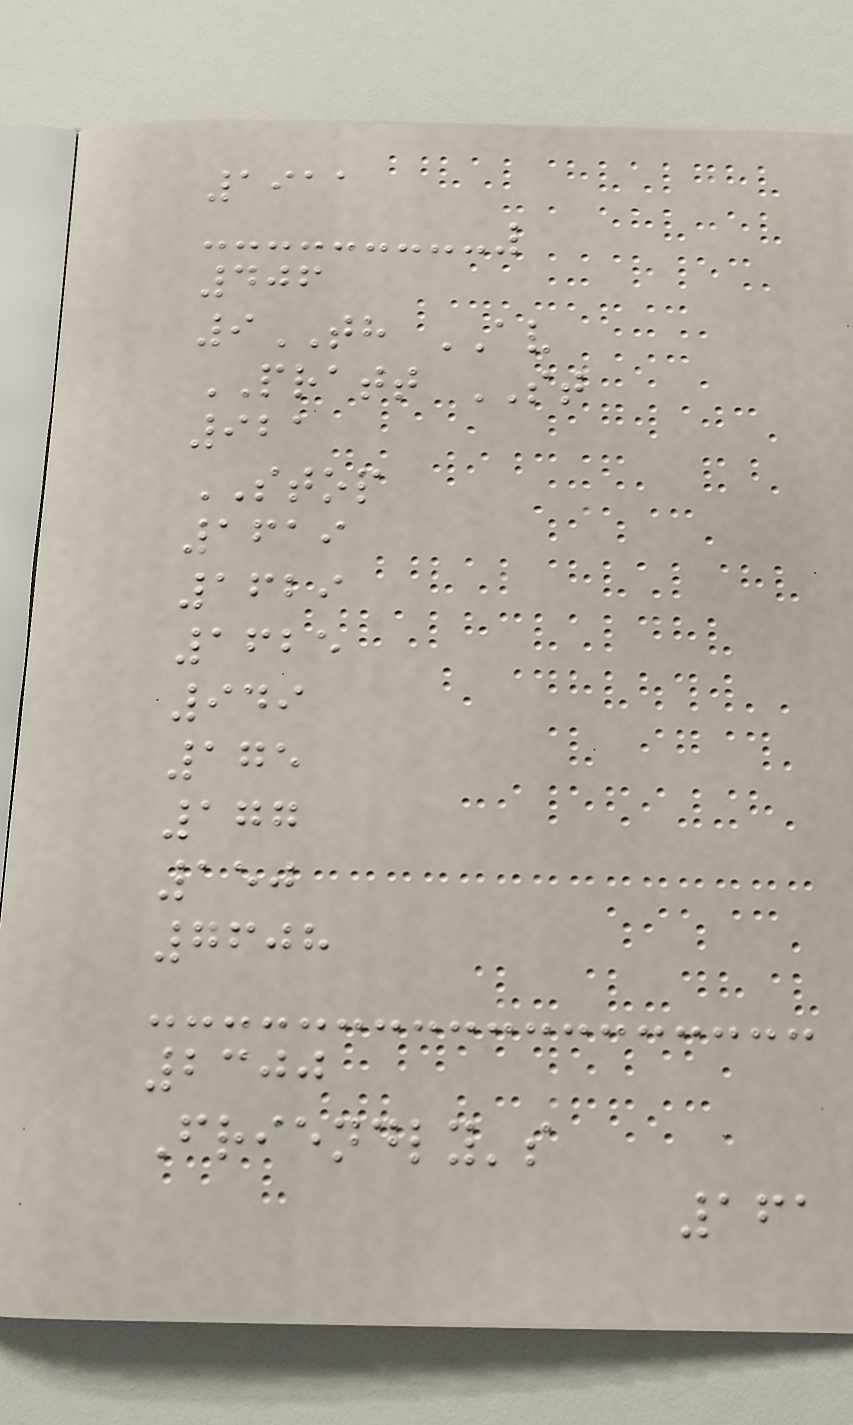1911
406
9TH AV
PRATT ST
921
STOP
1619
1629
1625
949
175
177
150
7608
2300
Friendly's
161
